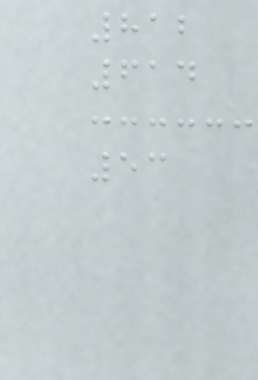812
614
53
